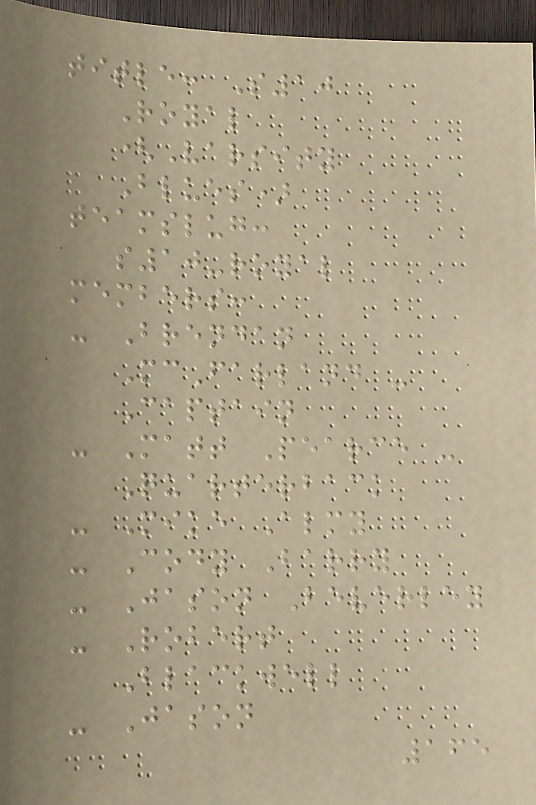title: S10
Royal
(Varsity
Blues)
teamslug:
s10-royal
members:
- Brendan
McFarland -
Captain
- Matt Pearce -
Quarterback
- Mike Almy
- Cody Barry
- Jason Beverley
- Robert
Blackwell
- Jason
165
